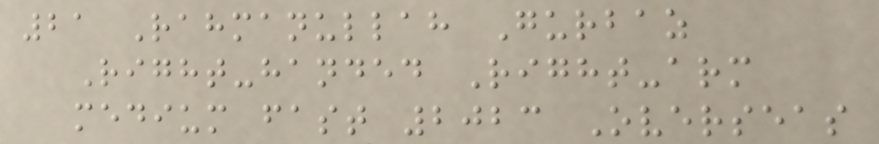21 Rahmanullah Gurbaz
Right-handed Right-arm
medium fast 2023 Overseas
